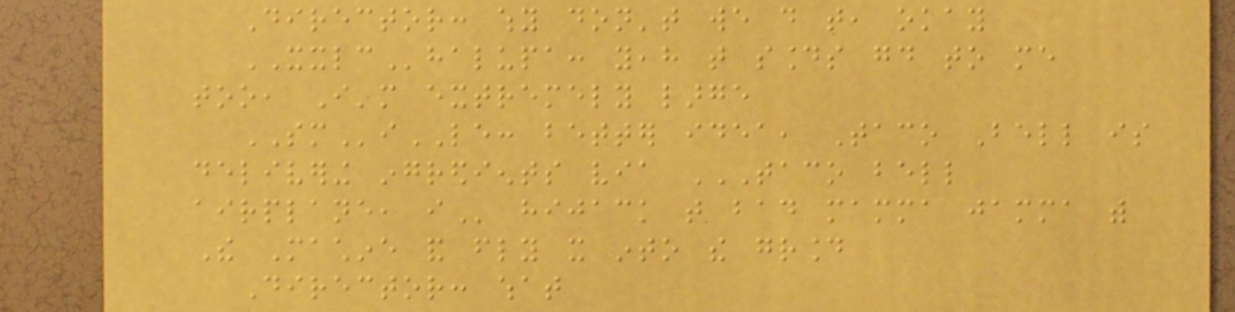Director: why don't we do that, okay
XXLChalupa: yeah that sounds good to me
too, I'm extremely large
SMiLE: better idea, Taco Bell is
delivering ingredients via TACO BELL
AIRPLANE, I hijack that bad mamma jamma with
The Machine and fly it into the ground
Director: what
